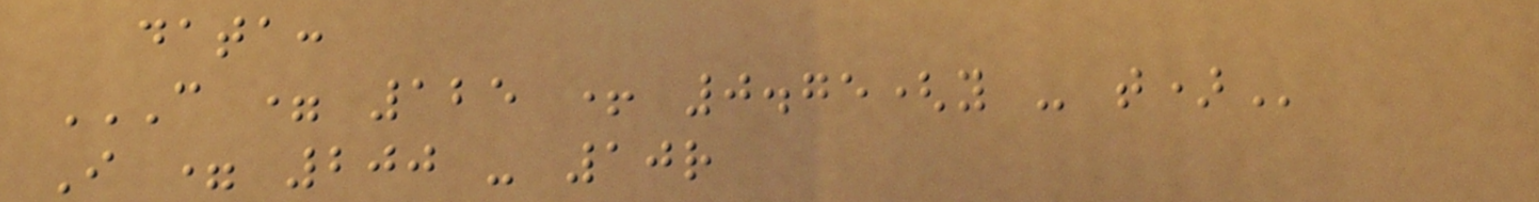data:
C = 125 + 0.75(Y - T)
I = 200 - 10r
